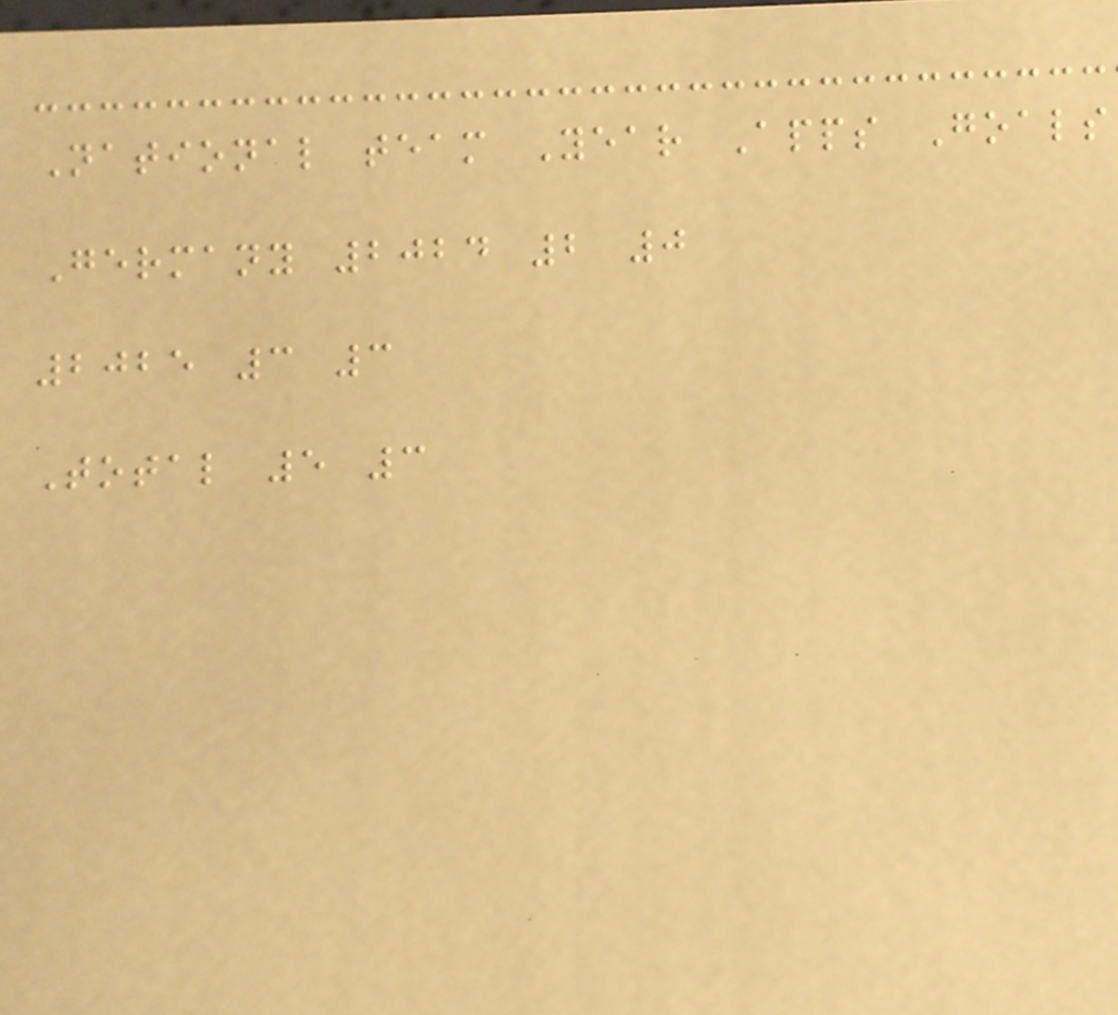National team Year Apps Goals
Germany 2024 2 0
2025 3 3
Total 5 3
